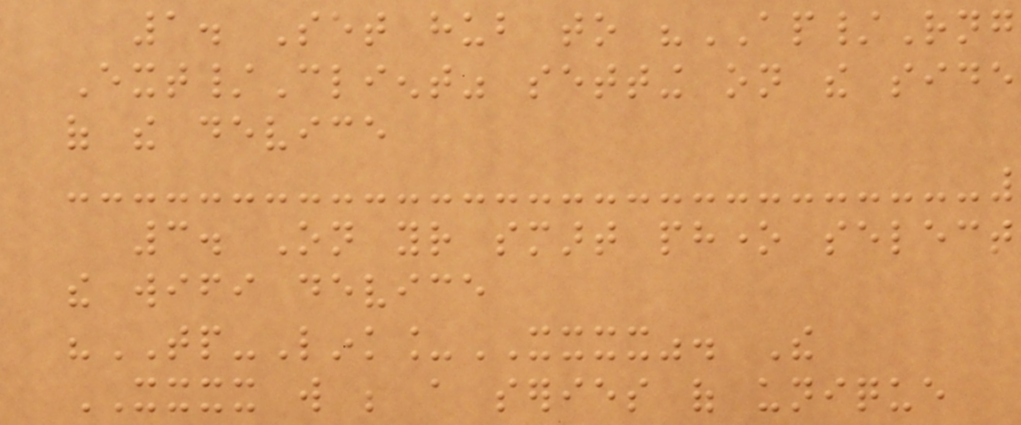1. Set hub to "AP/Rng
Ext/Client" setting on the side
of the device
3. On your smart phone select
the wifi device
"TP-Link_XXXX". The
XXXX will be a series of unique
